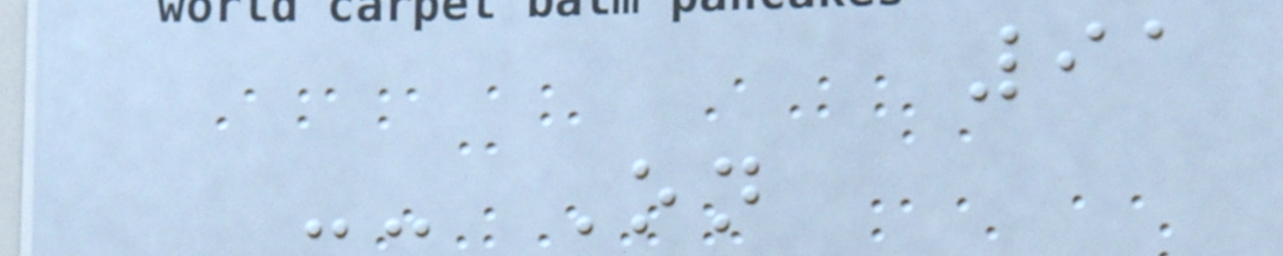91
-- On
